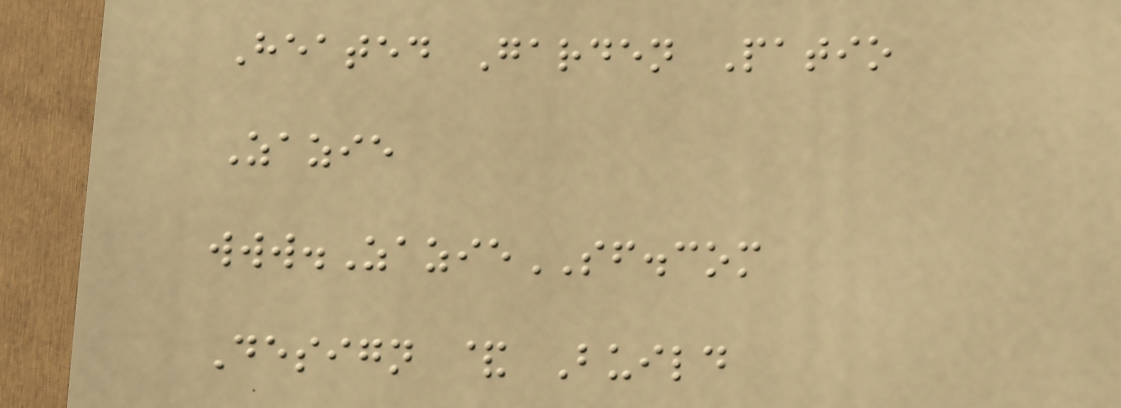Heated Garden Patio
Zazie
www.ZazieSF.com
Design & Build
